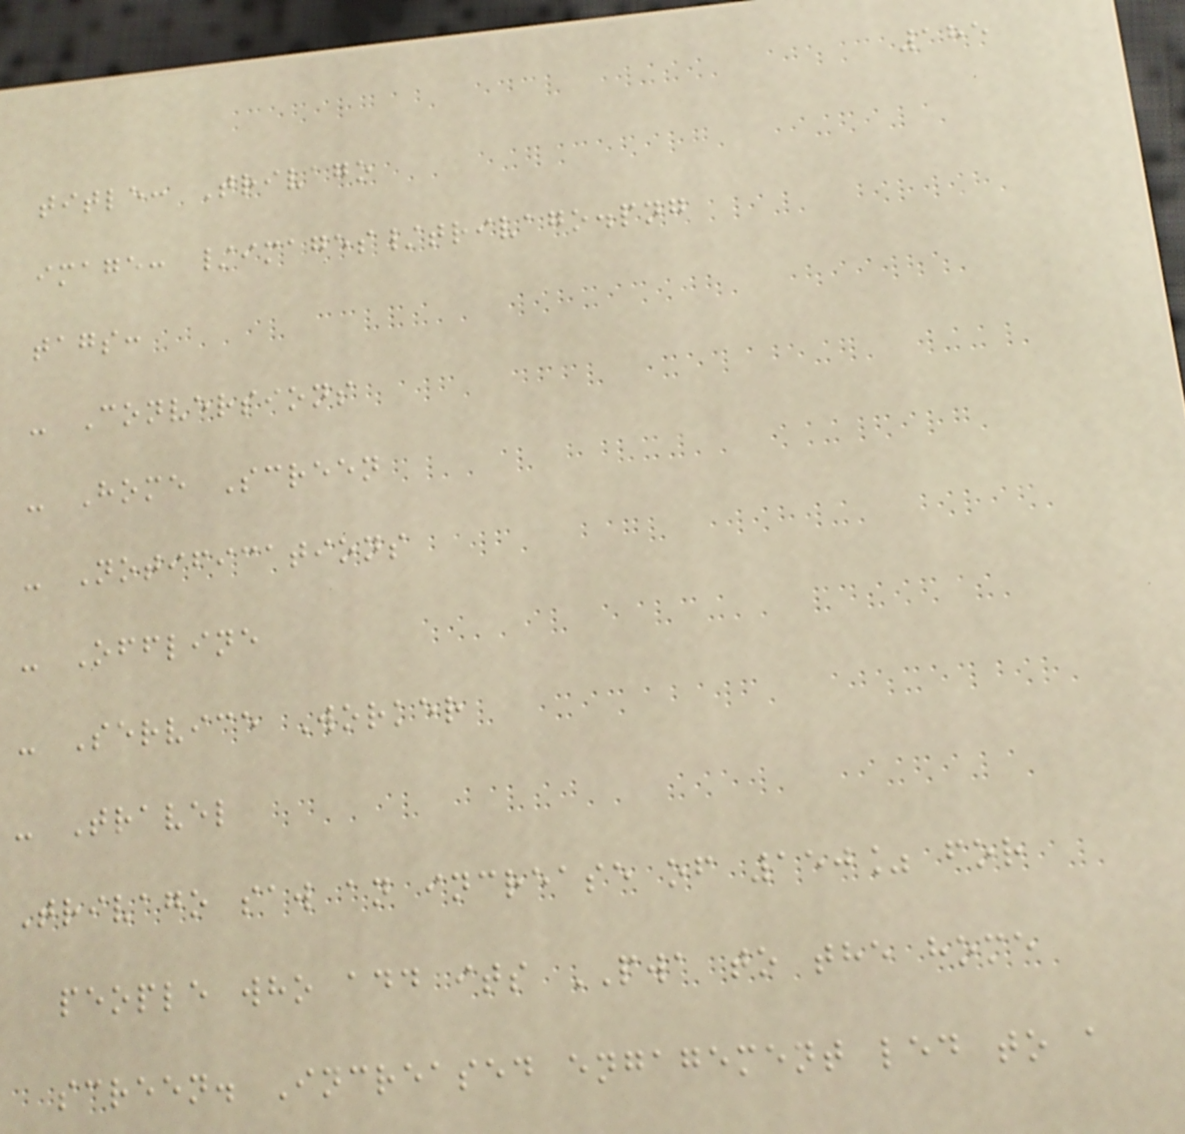185
title: Trivago
image: /images/trivago.png
tags:
- Conversions
- Home Screen
- Notifications
- Offline
- Service Worker
- Travel
Trivago saw an increase of 150% for
people who add its PWA to the home
screen. Increased engagement led to a
